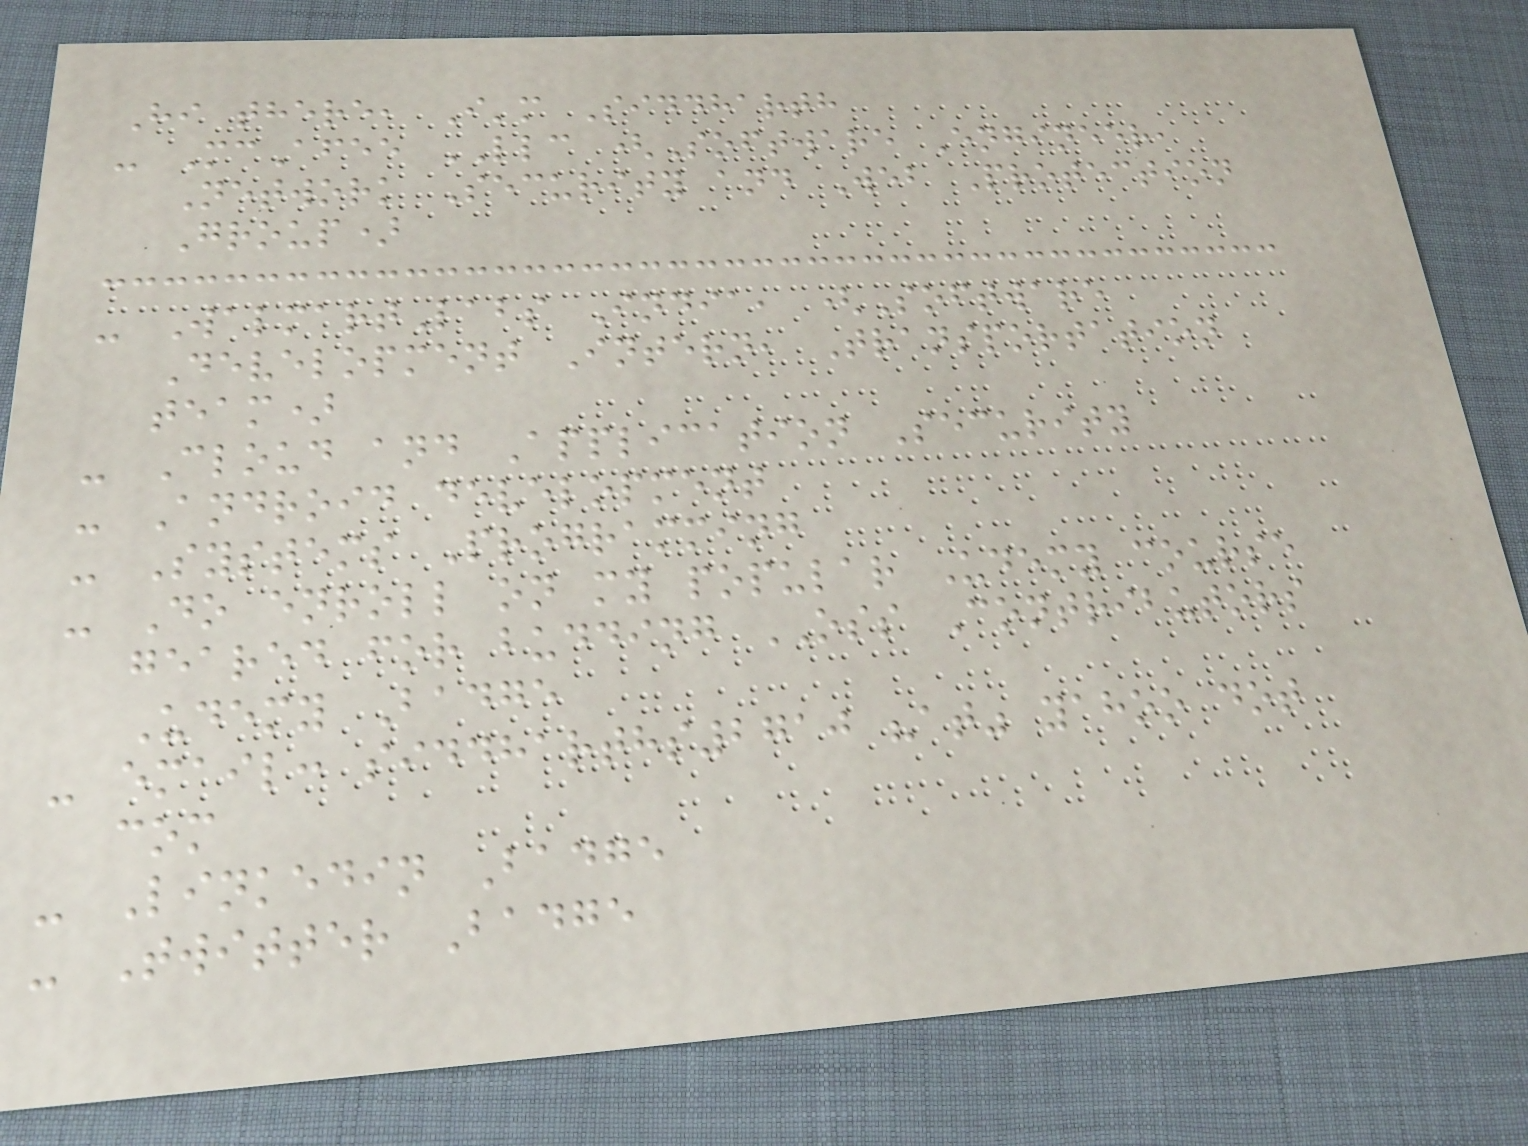Hi there, I'm Siddharth
- McAfee LLC (Software Engineer,
Network Security and Web Protection
Group)
- WalmartLabs India, (Software
Development Intern, Transportation
team)
- Cloud and Application Security
- Android development
- Systems Programming
- Do enroll on my popular Udemy course
geared for budding OSS Contributors
Udemy Badge
- email: siddharths2710 "at" yahoo dot
com
- Linkedin Badge
- Twitter Badge
